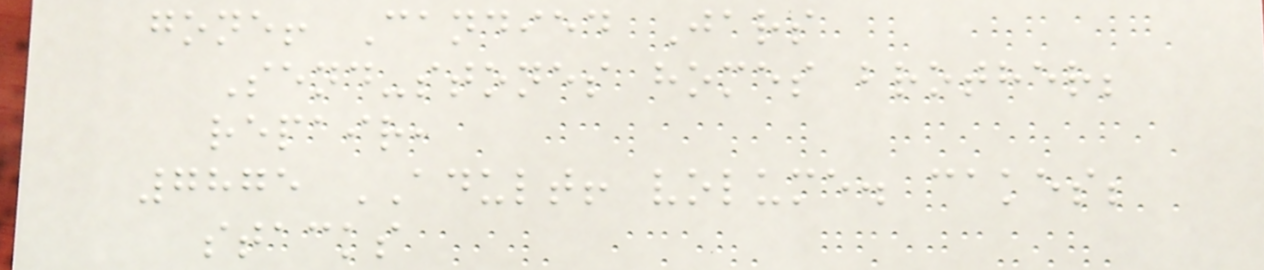gone! Candied Jars
Send-stones homes brother;
repair,
7875 ADULT! volume. cakes;
stacks
